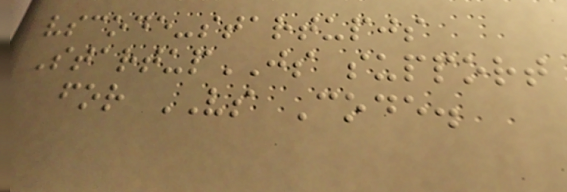vscode-startupjs
StartupJS support
for VS Code.
